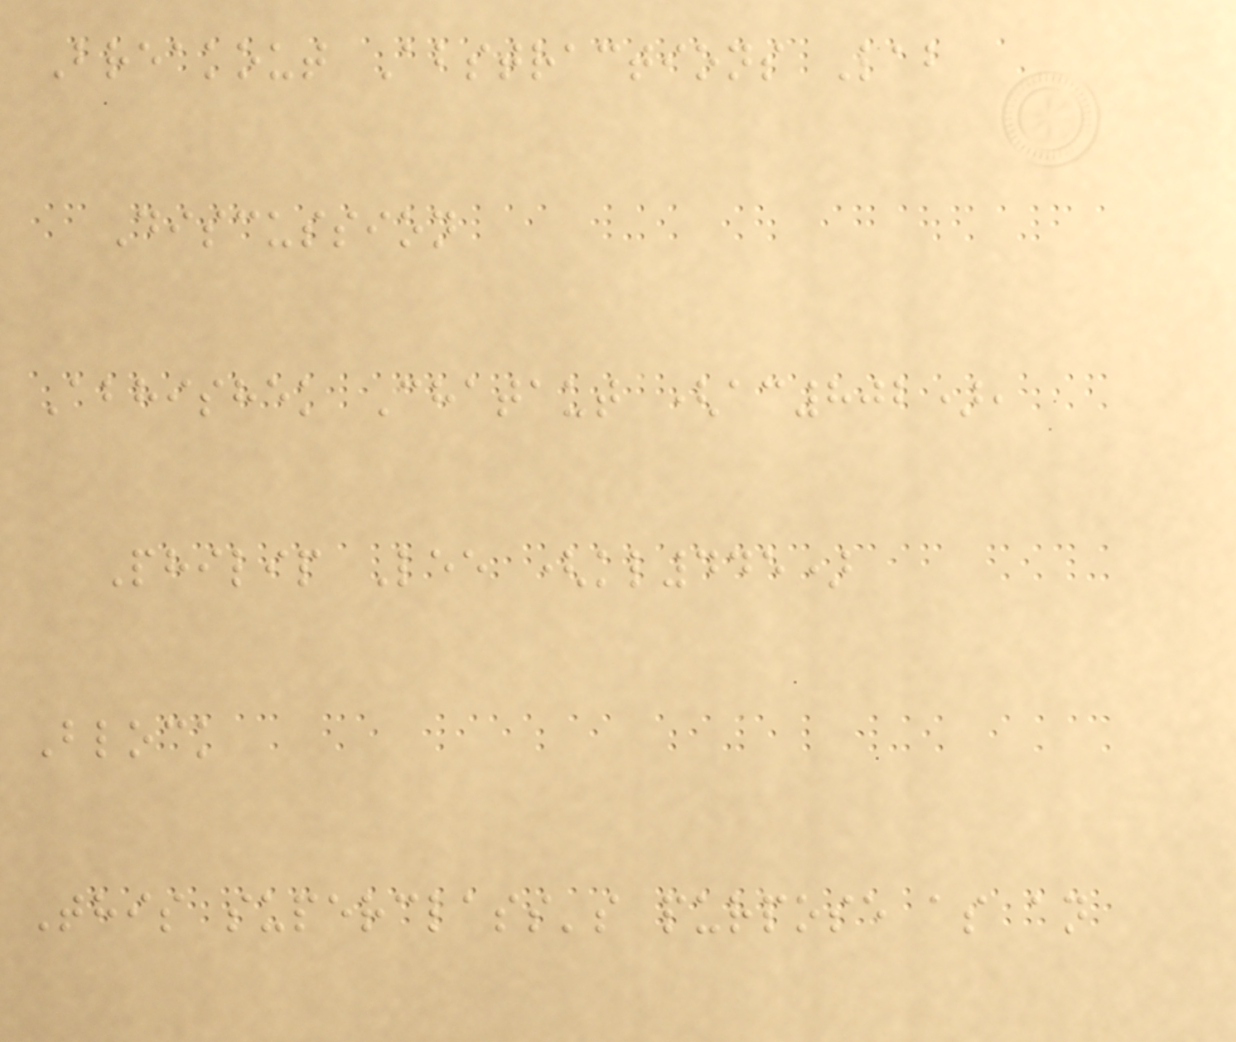Breakout Abstractions Lab
Discussion
Abhishek Chataut (ac802),
Philip Lee (kl445)
Block
This superclass's purpose as an
